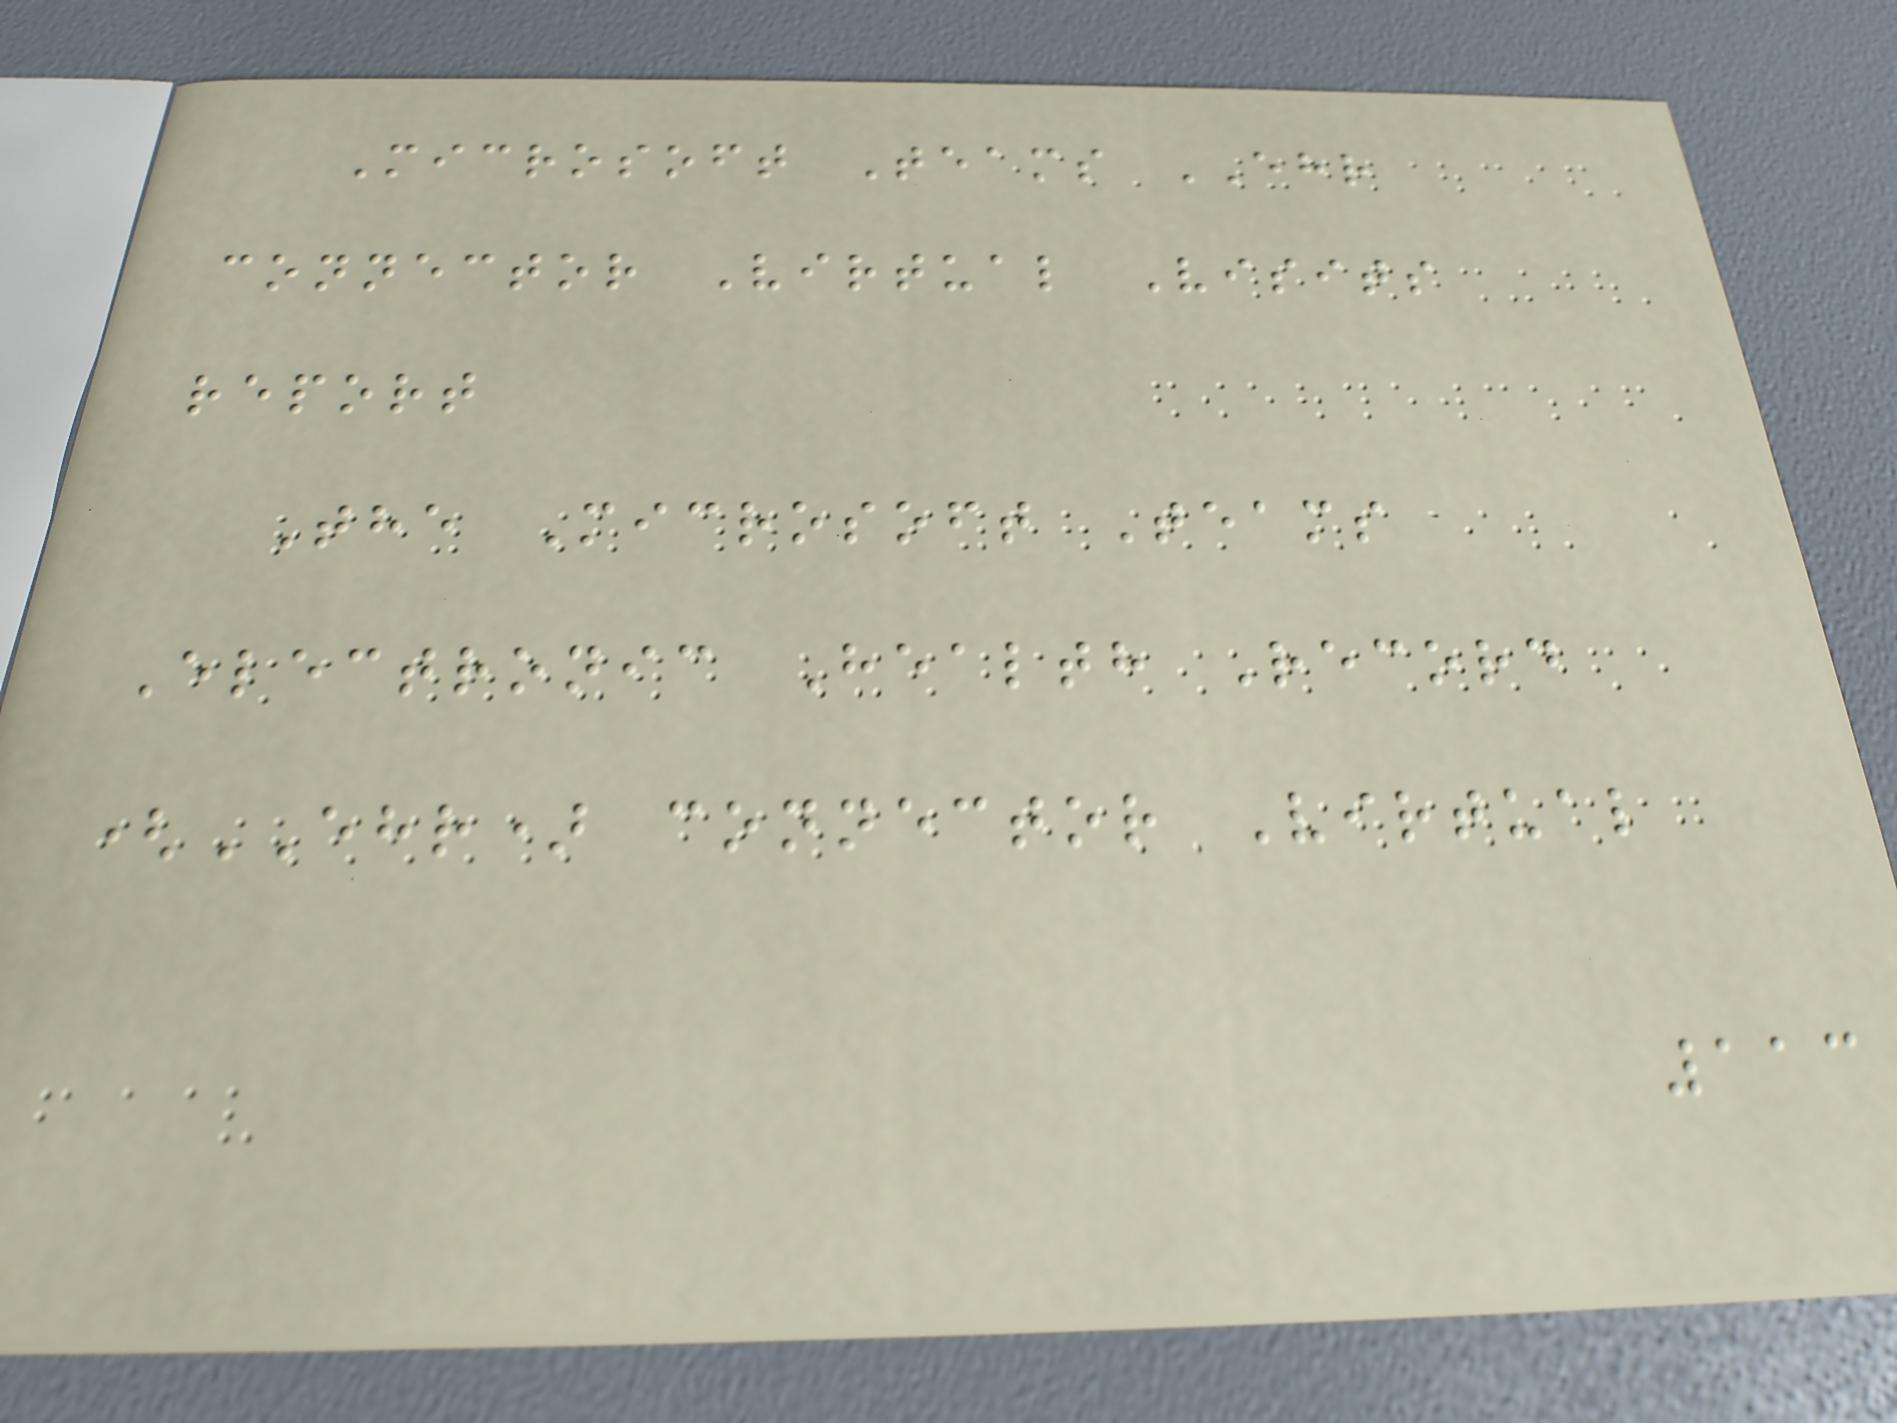Microsoft Teams EHR
connector Virtual Visits
report
The Microsoft Teams
Electronic Health Record
(EHR) connector Virtual
113
